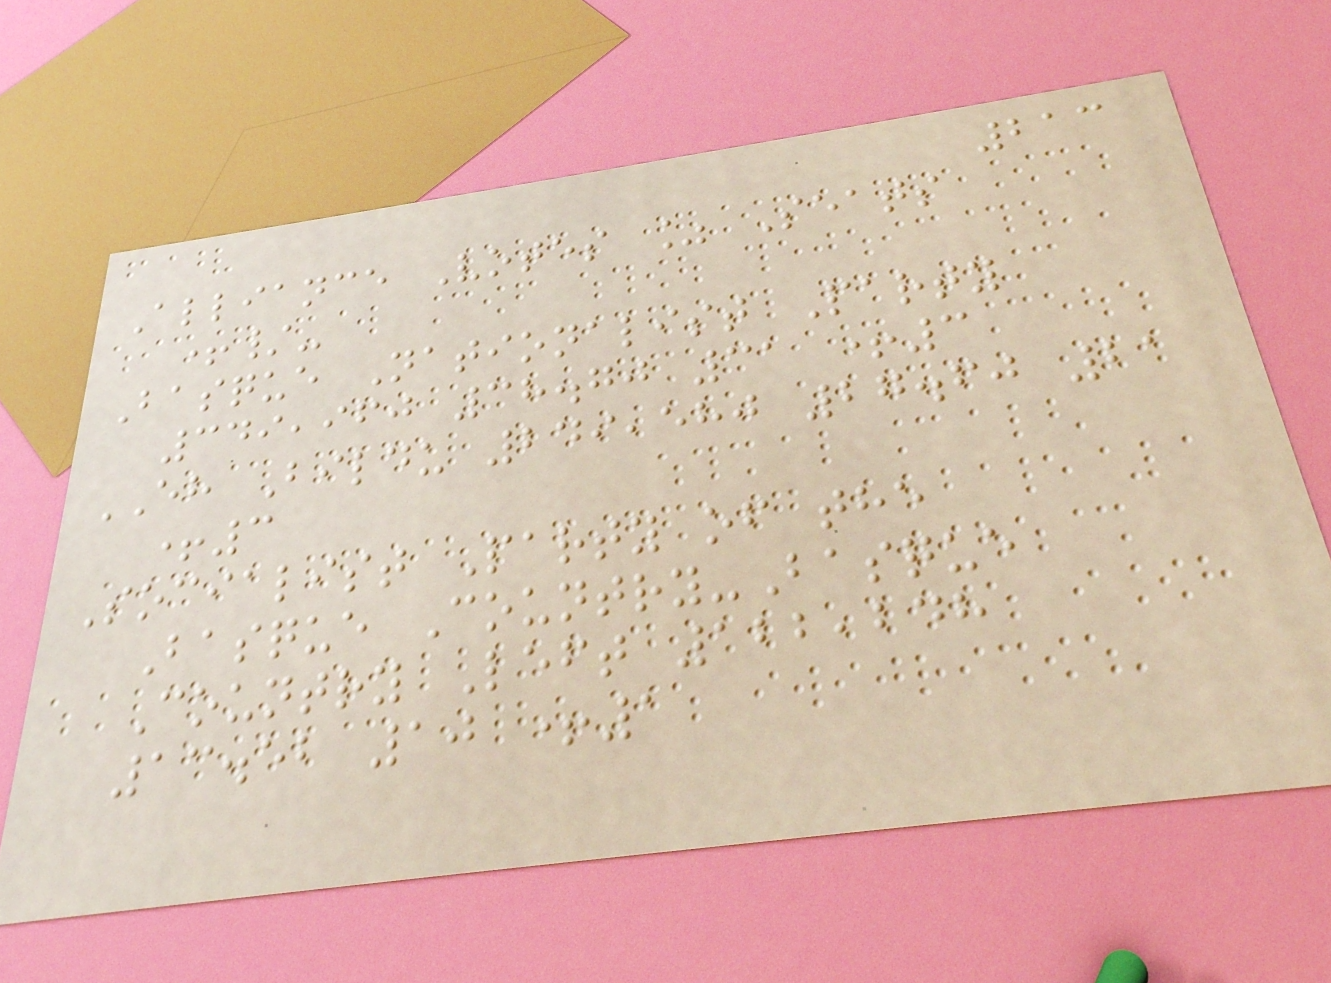213
Alliance Votes % Seats
+/-
Basque Nationalist Party
349,960 38.70 31 +3
EH Bildu 249,580 27.60 21
+3
Socialist Party of the
Basque Country-Basque
Country Left 122,248
13.52 10 +1
